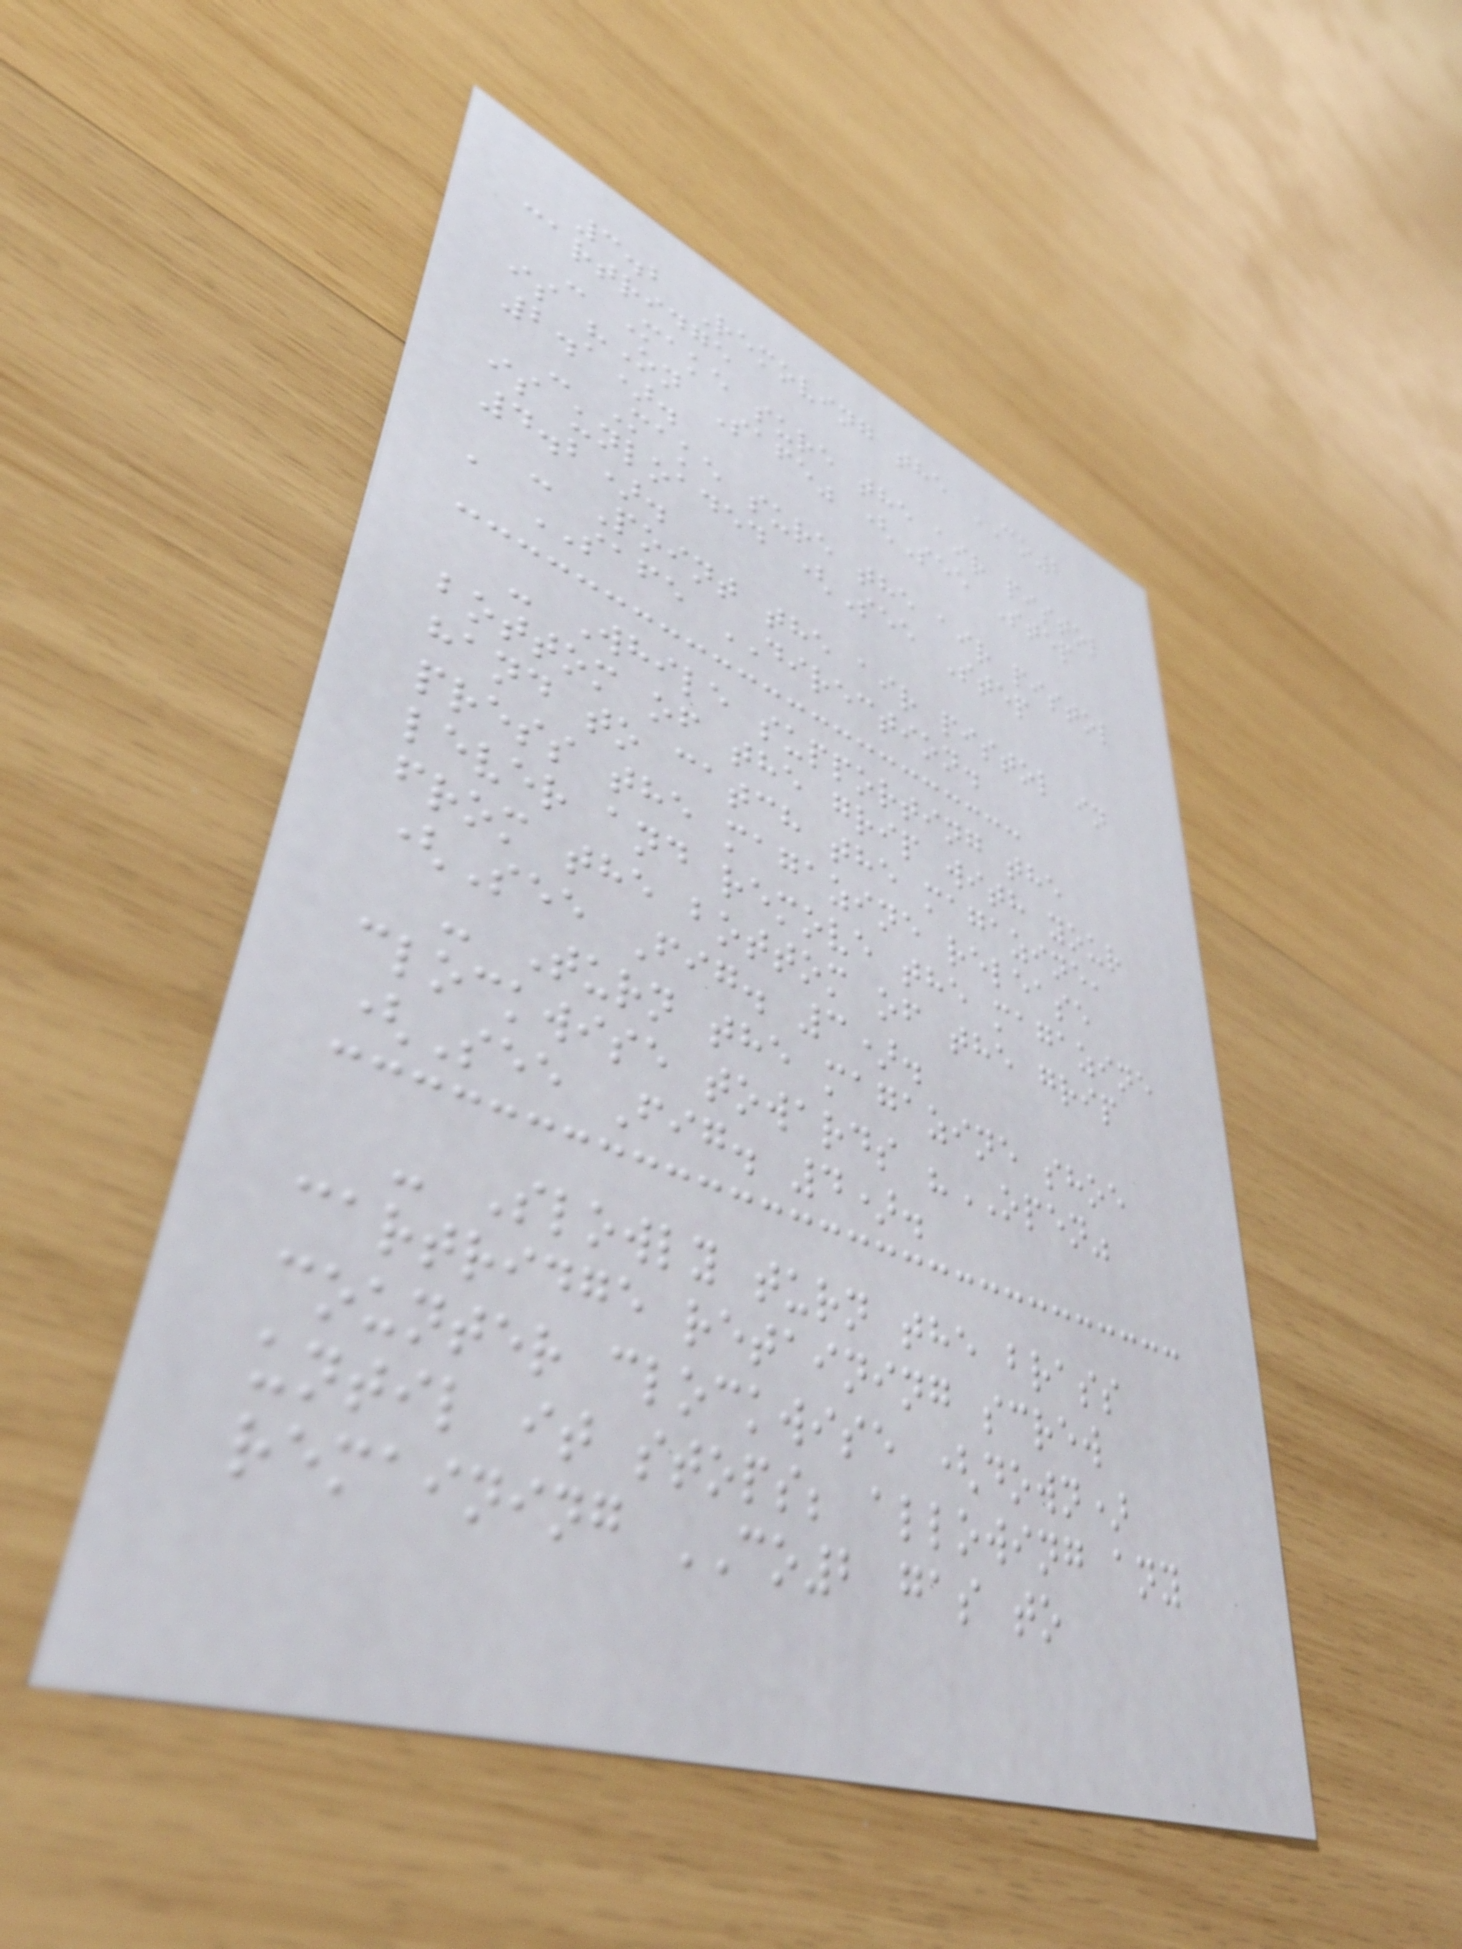3.2 Removing the CO2
cartridge
- Make sure the air pistol
is "On Safe" (See Step
2.1).
- Make sure the air pistol
is unloaded (See Step
4.2).
- Point the air pistol in
a SAFE DIRECTION.
- While supporting the
bottom of the grip with your
hand to catch the magazine,
press the magazine release
lever and remove the magazine
from the bottom of the grip
(See Fig. 3).
- Turn the magazine shoe
clockwise towards "OPEN"
(See Fig. 4).
- Slowly turn the brass
cartridge retaining screw
counter clockwise (down)
until it stops; allowing any
remaining CO2 gas to
